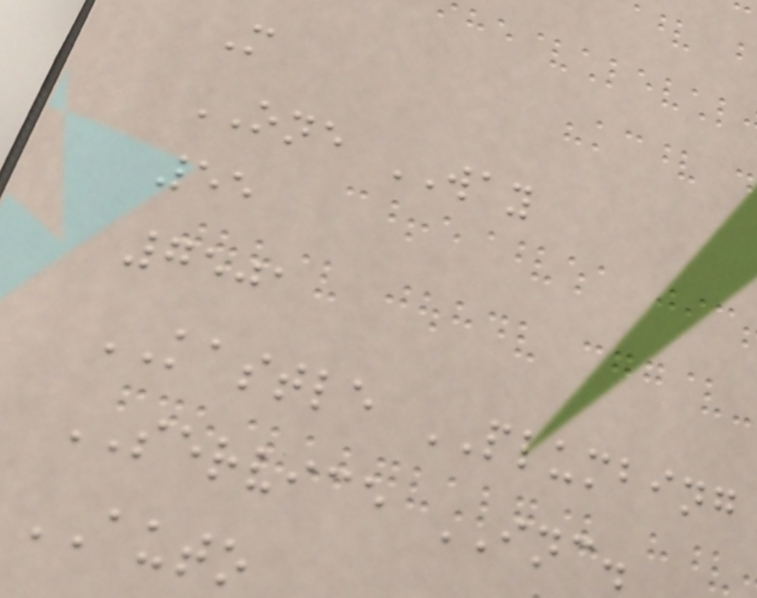M
ONE WAY
55
7501
KASTLE PLUMBING
SERVICE INC.
AUTO
